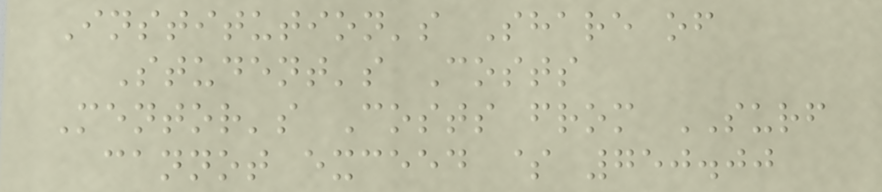Institution's Share of
Student's Costs
Mentor's Costs from SURF
cannot exceed $ 750.00
